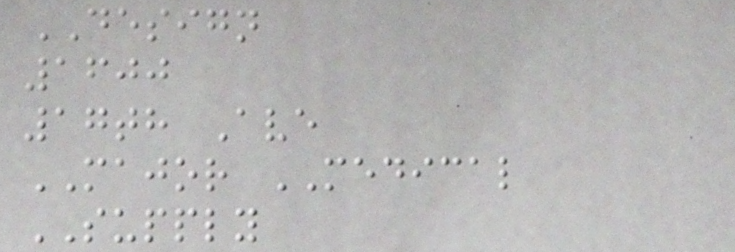DESIGN
1600
17th Ave
MAJOR MEDICAL
SUPPLY
